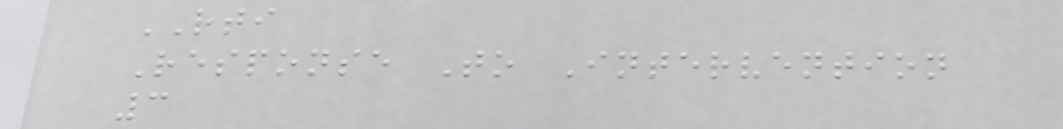RTI
Response To Intervention
3
